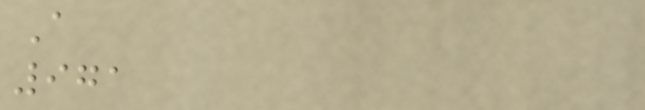A
971
